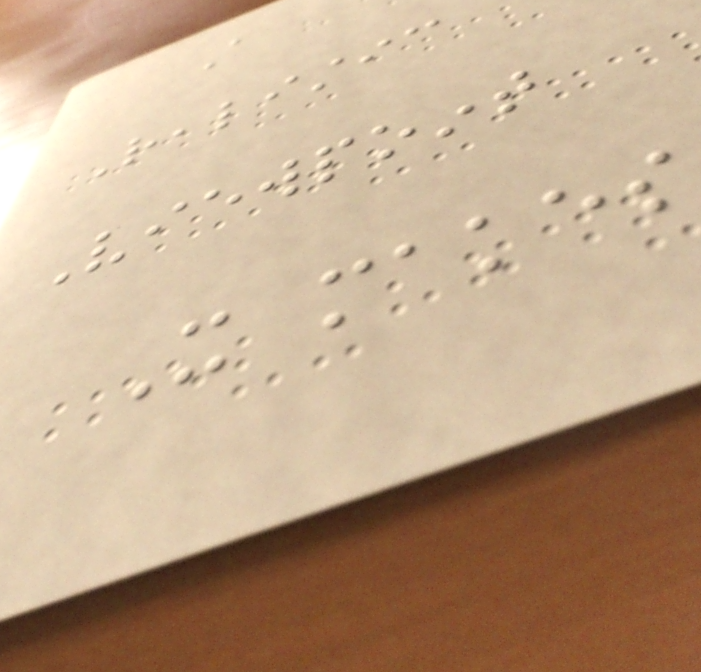A
Realistic
Viewpoint
It makes
